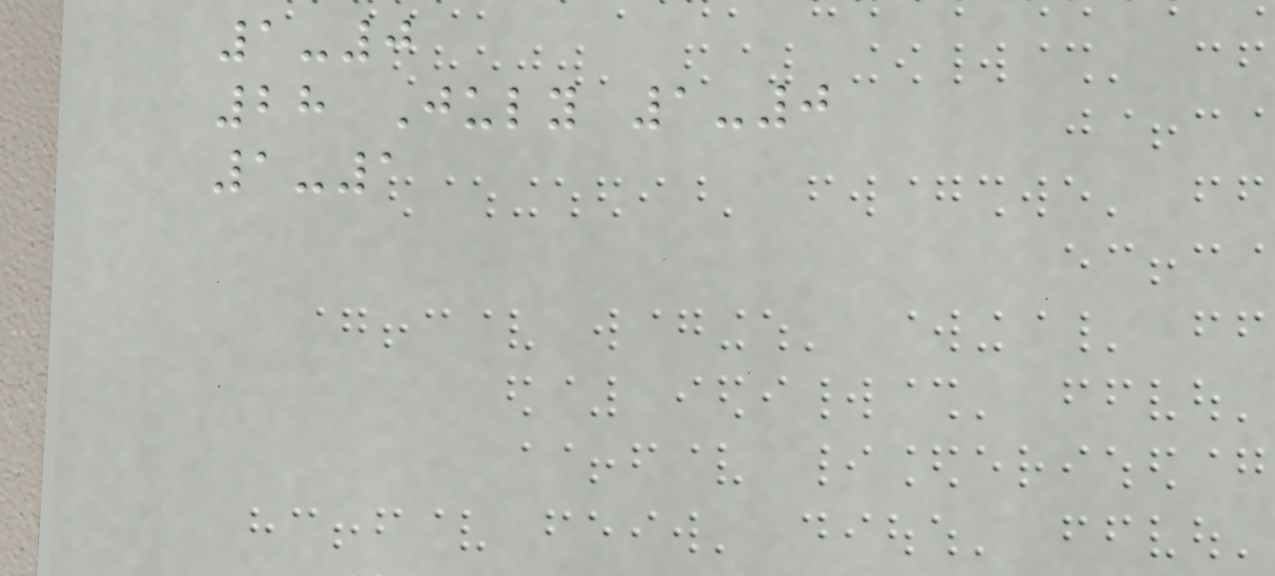1-0
28 July 1-0
1-1
